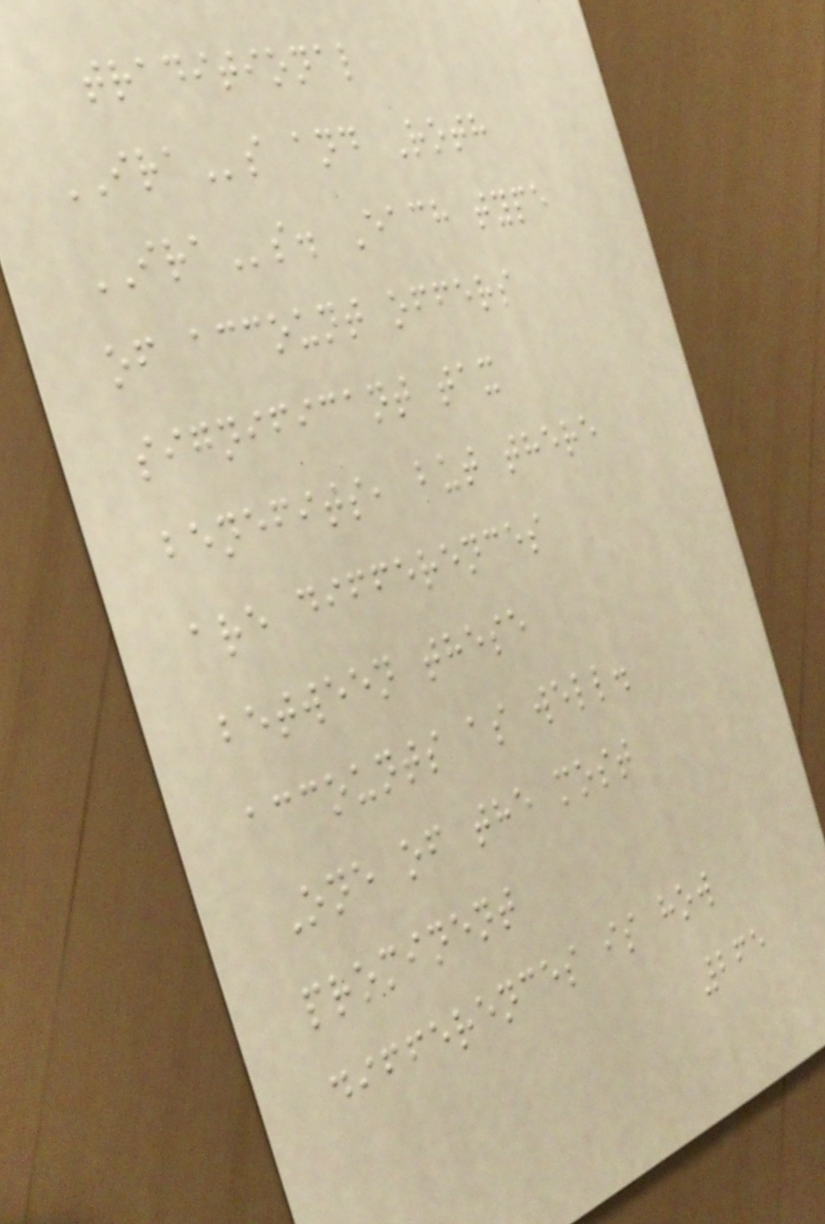traditional
IRAs and Roth
IRAs. Each type
of account offers
significant tax
benefits, but there
are differences
between these
accounts as well.
One of the most
prominent
differences is how
265
